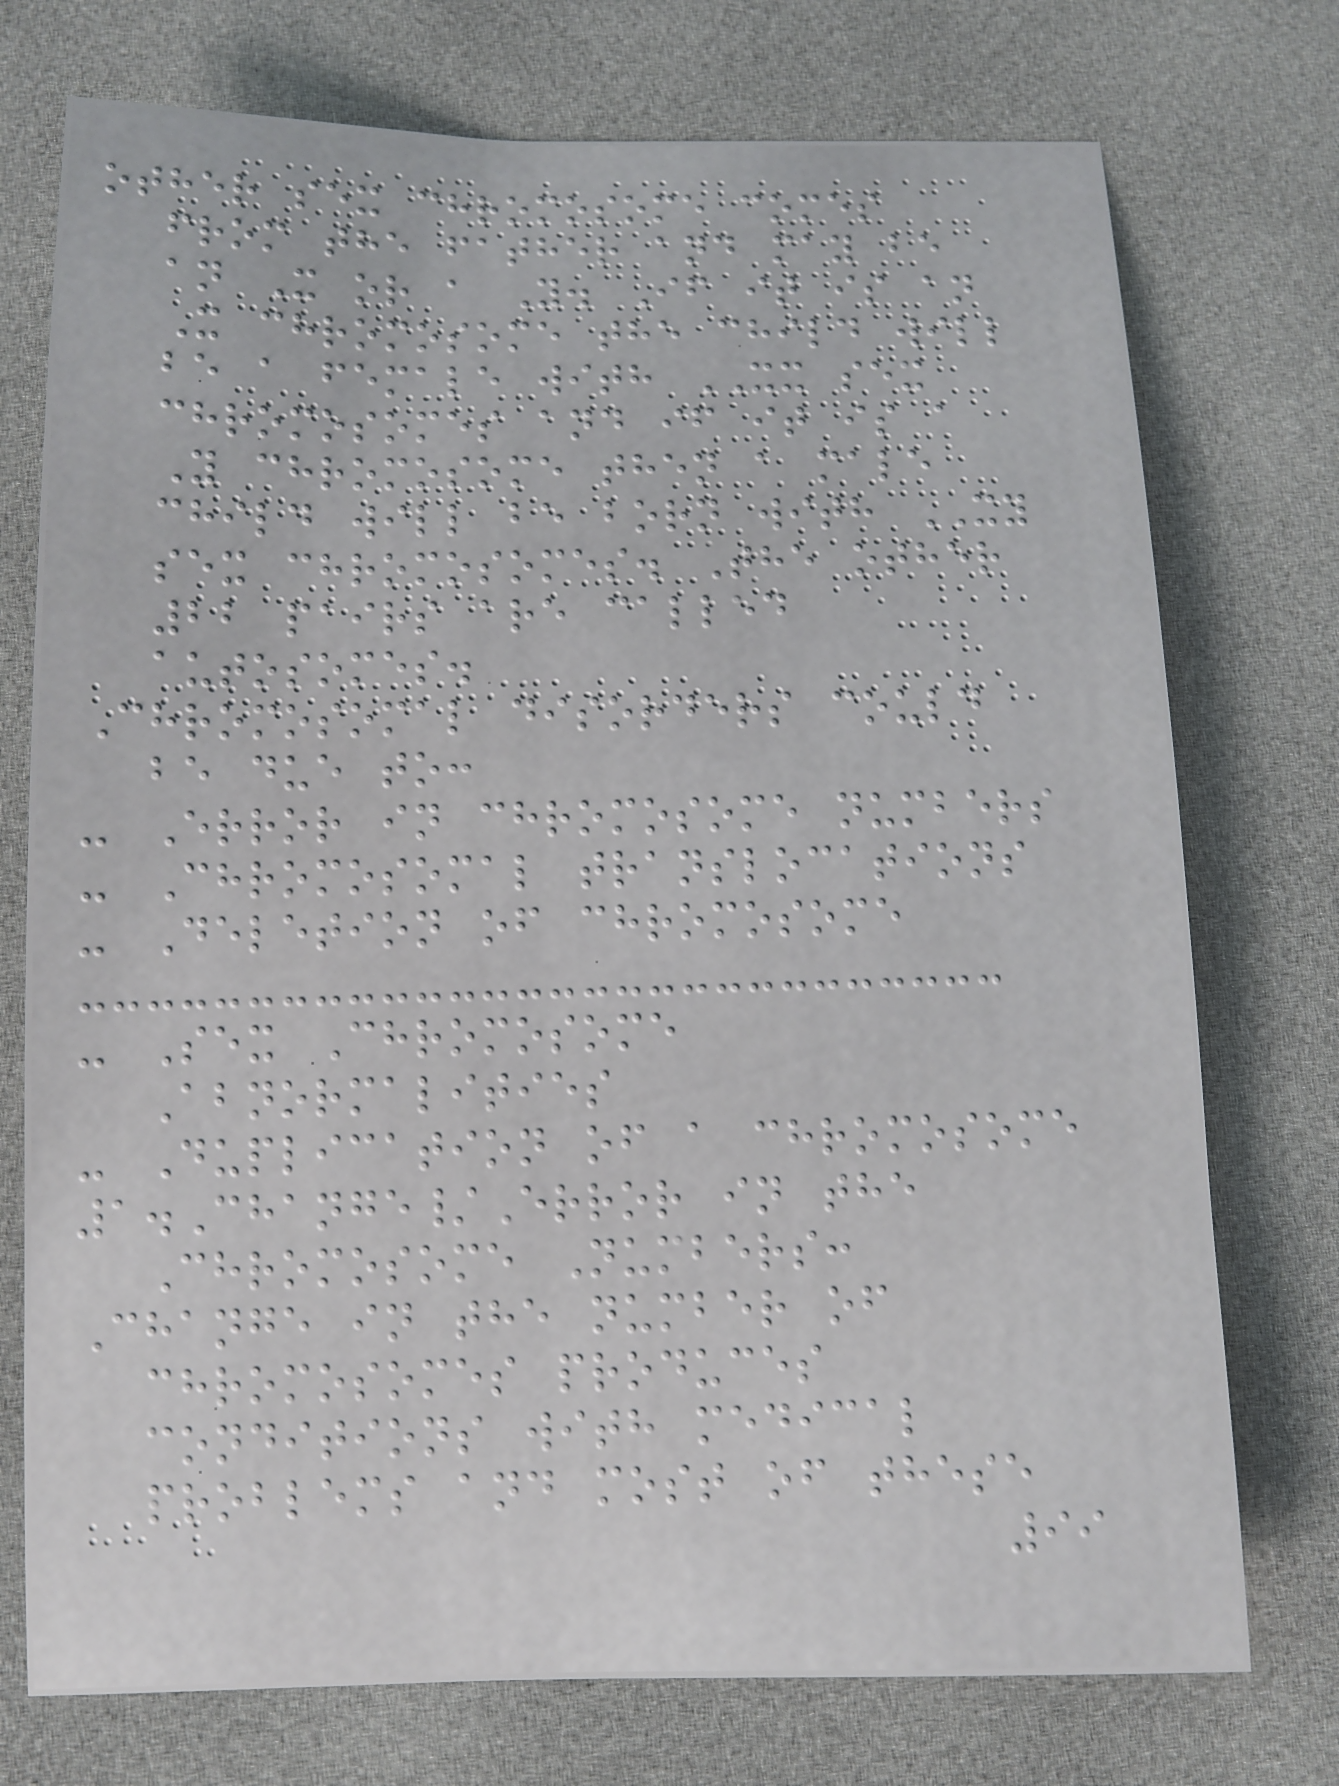other sex chromosome comes
from the father and may be
an X or a Y. If it is an
X chromosome the child will
be a female with XX sex
chromosomes and if it is a
Y chromosome then a male
child will be born with XY
sex chromosomes. The other
22 pairs are called
autosomes.
Chromosomal disorders could
be due to:
- Error in chromosome numbers
- Chromosomal translocations
- Deletion of chromosome
- Sex Chromosome
Abnormalities
- Duplication of a chromosome
1.Change/Error in the
Chromosome Numbers:
Change in the number of
chromosomes produces
conditions with medical
problems and most of these
99
